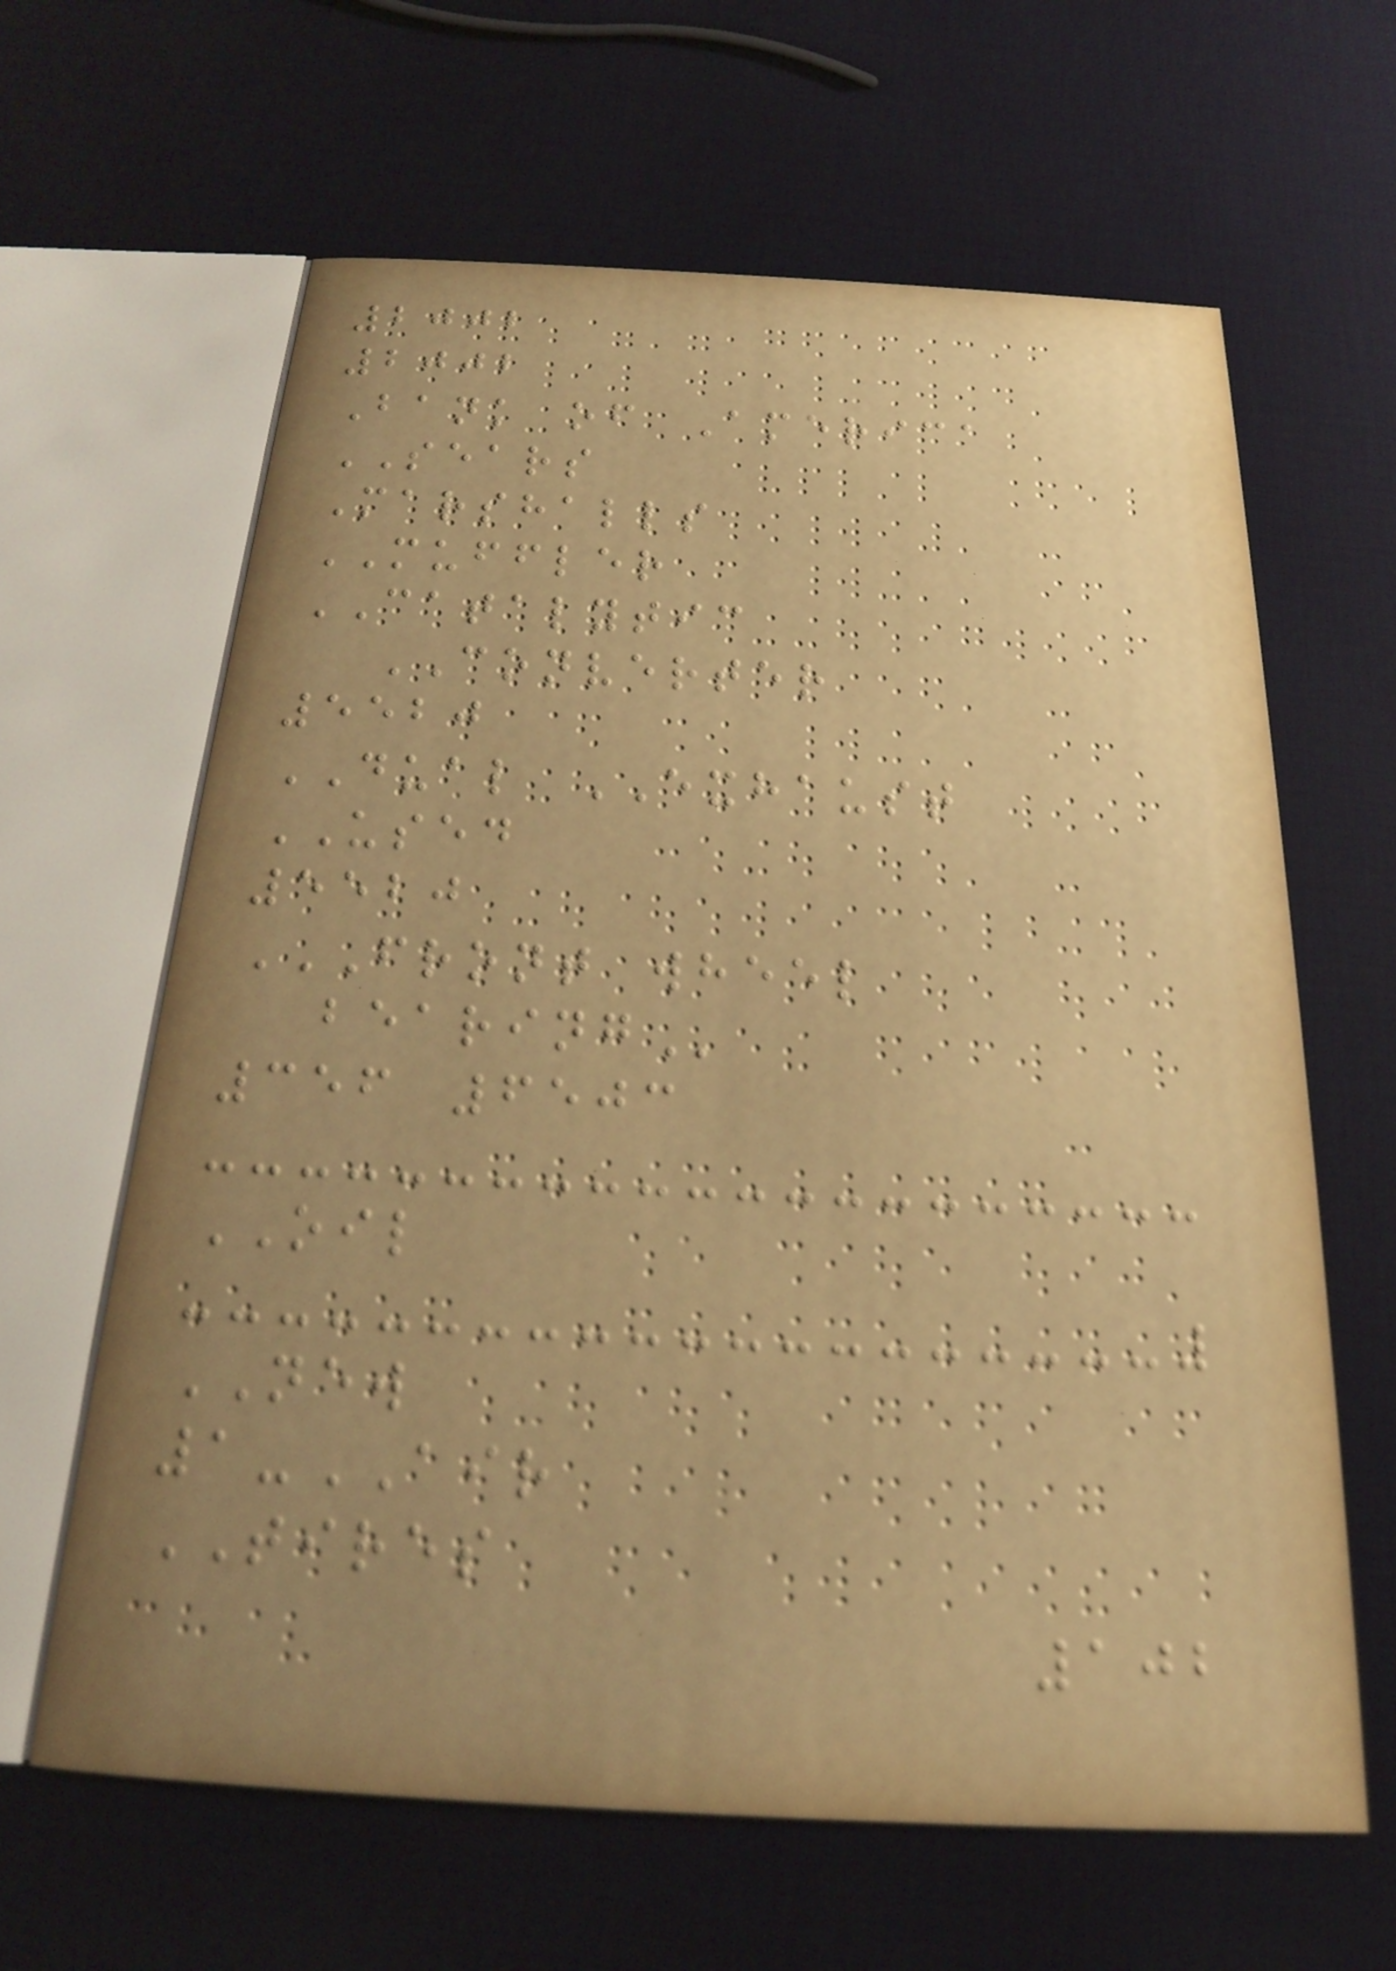2002
2002
Bank of America
SEARS
Marshalls
MUFFLER
CATALYTIC
CONVERTER
5520
DUAL EXHAUST
USED
5520
FRONT WHEEL
BEARING
356 6503
OIL
NEW
1-AIR
TIRES
102
